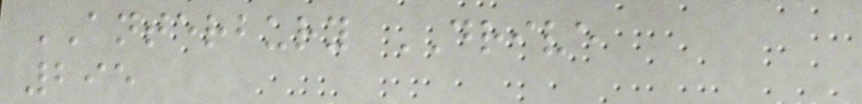ANTERBURY DRIVE
295
